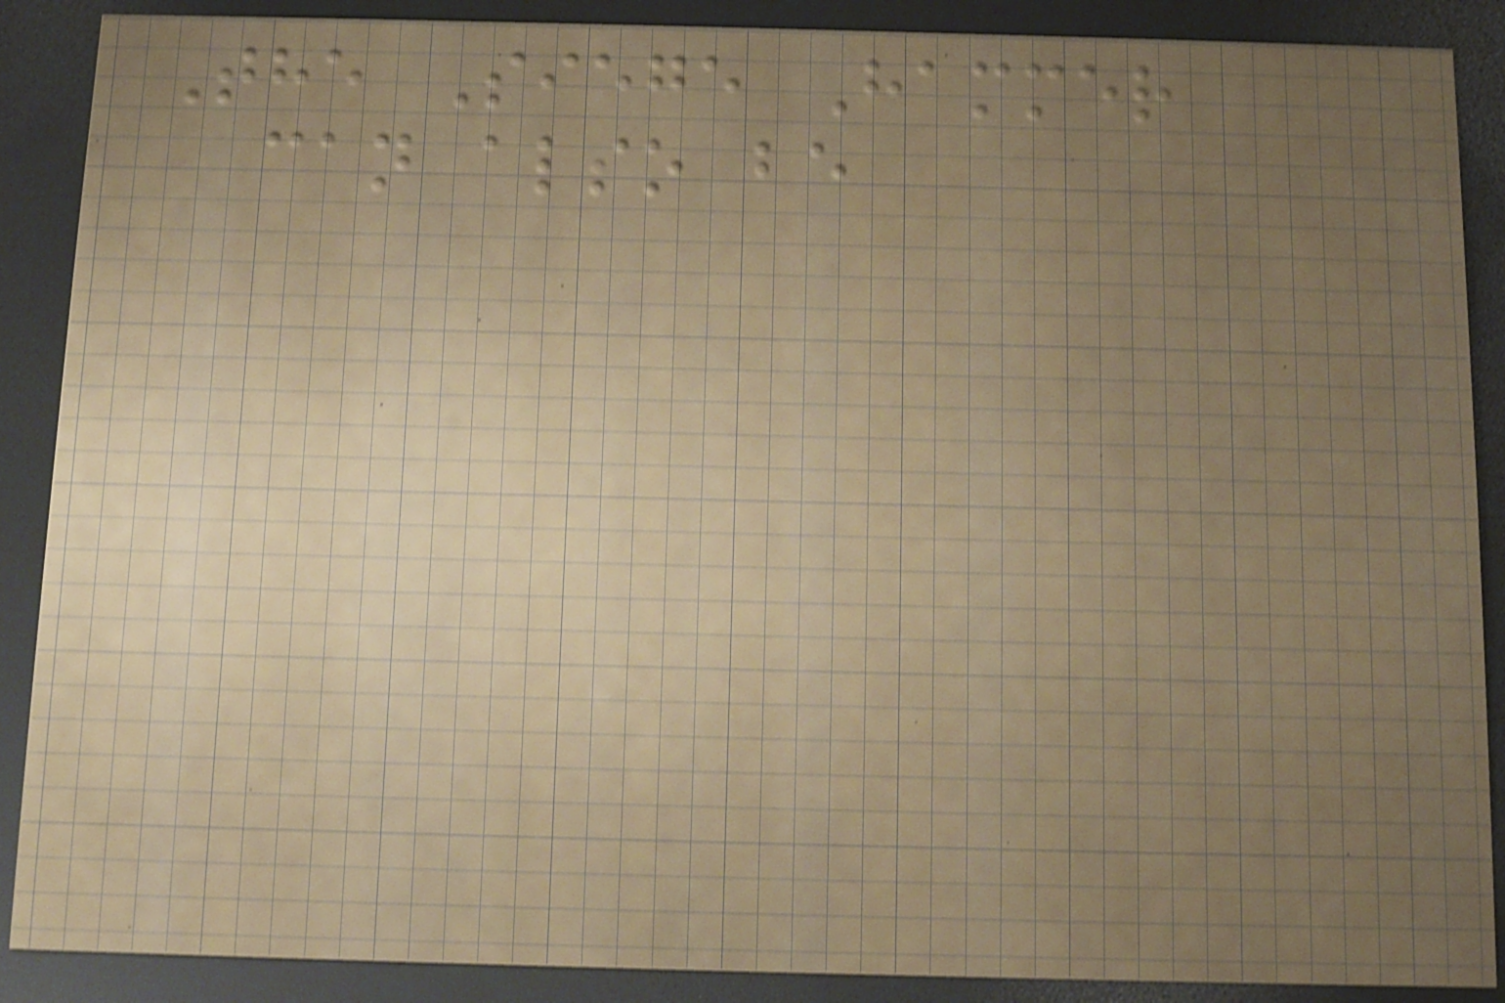The Siege Hammer
can also be
